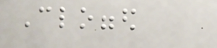Clogged
